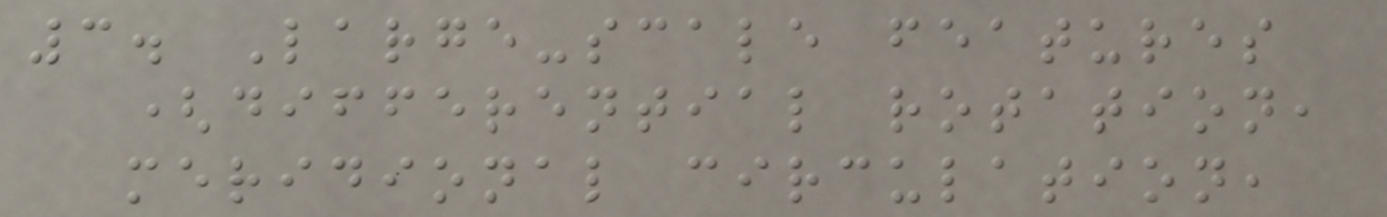3. Large-scale features
(differential rotation,
meridional circulation,
